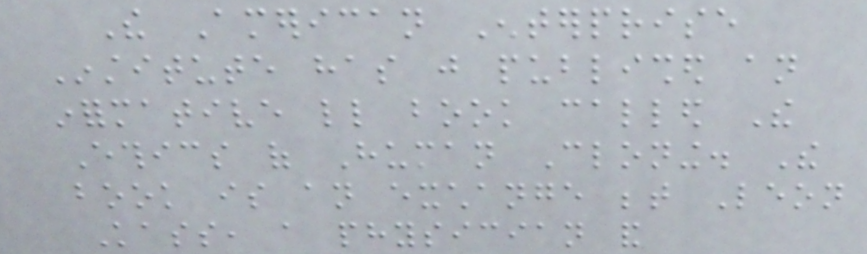The American Enterprise
Institute has just published an
informative little book called The
Ethics of Human Cloning. The
book is an exchange between Leon
Kass, a physician and
